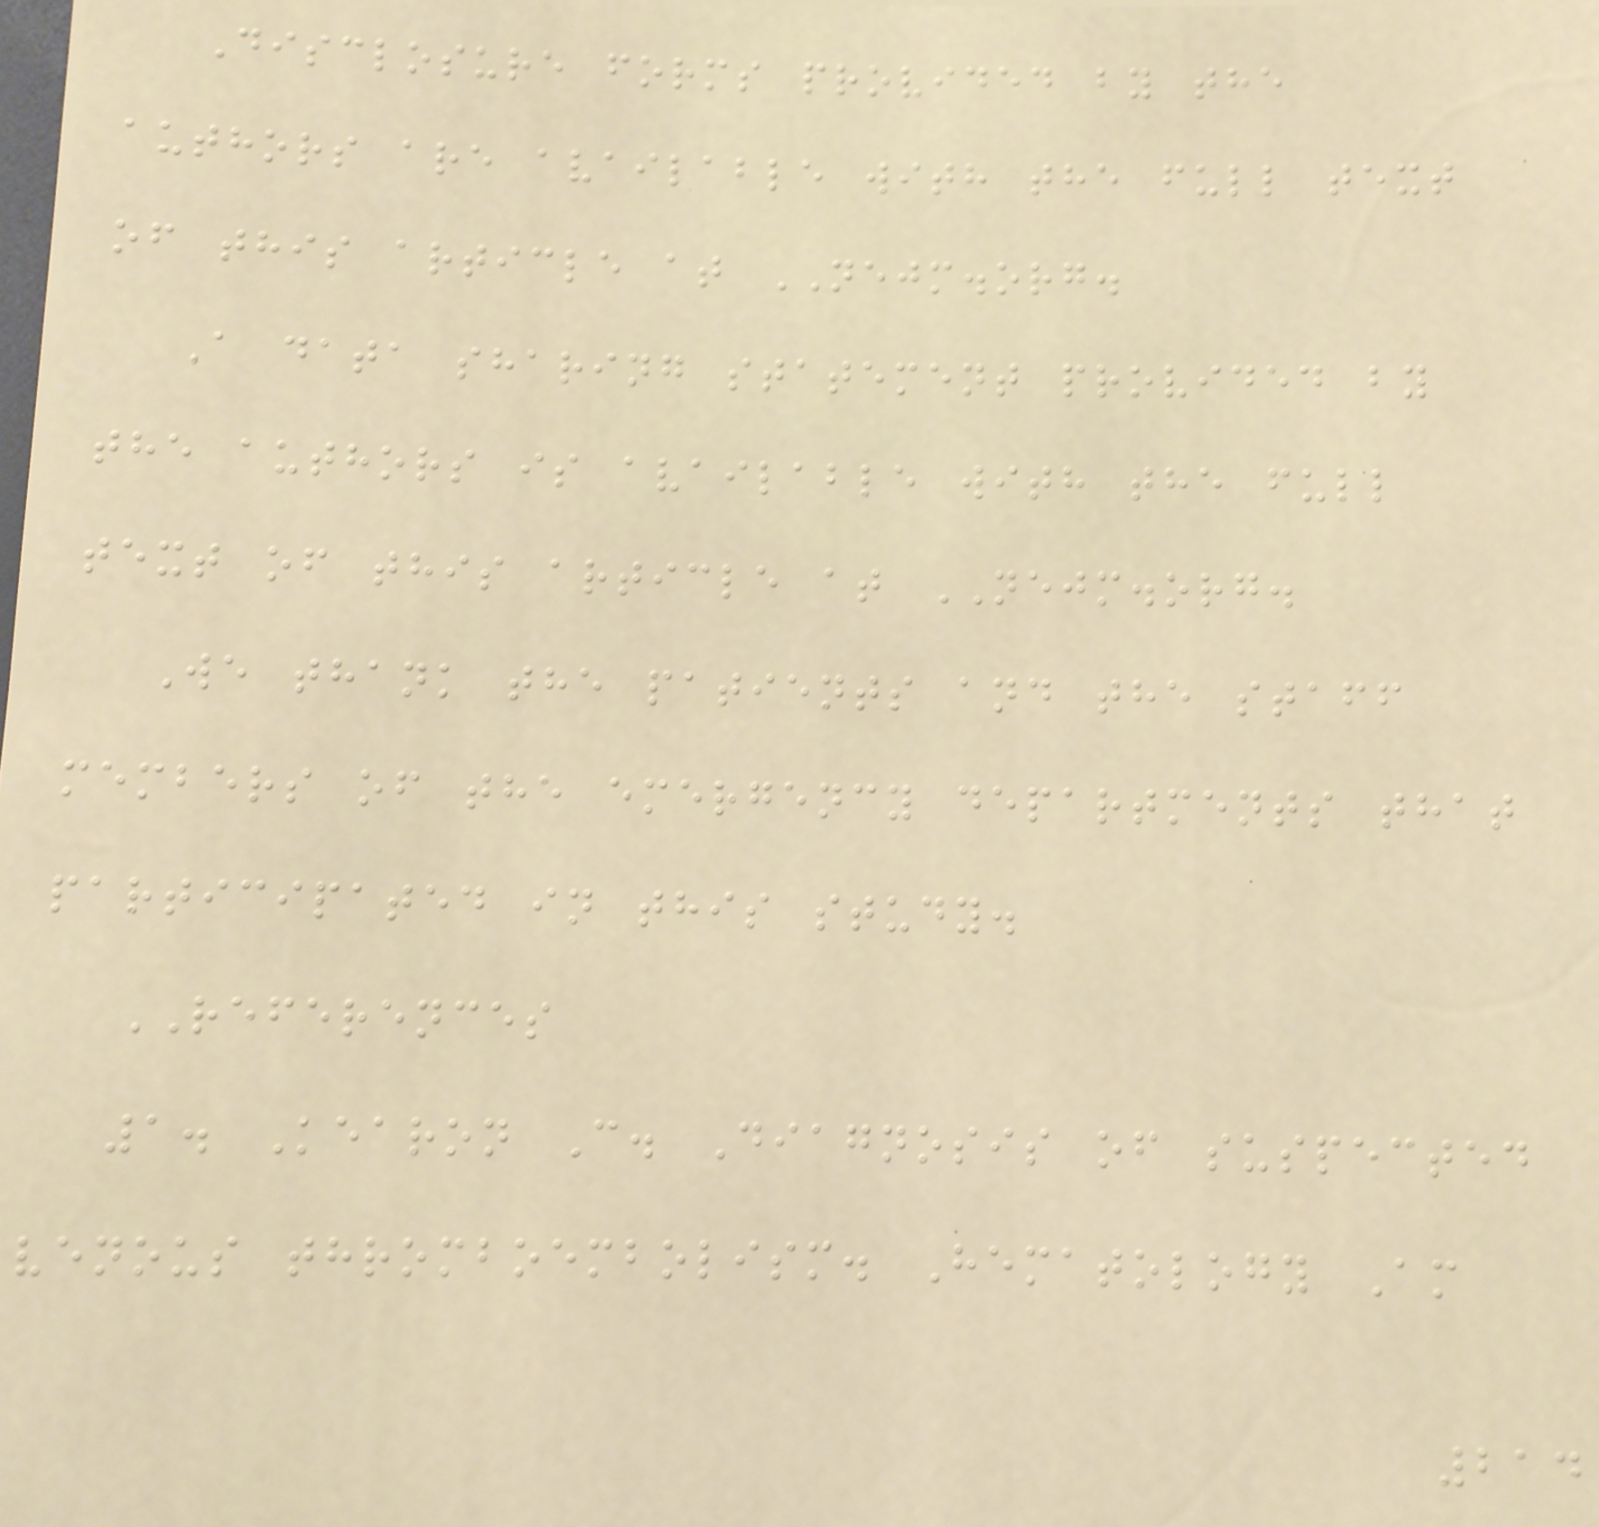Disclosure forms provided by the
authors are available with the full text
of this article at NEJM.org.
A data sharing statement provided by
the authors is available with the full
text of this article at NEJM.org.
We thank the patients and the staff
members of the emergency departments that
participated in this study.
REFERENCES
1. Kearon C. Diagnosis of suspected
venous thromboembolism. Hematology Am
214
